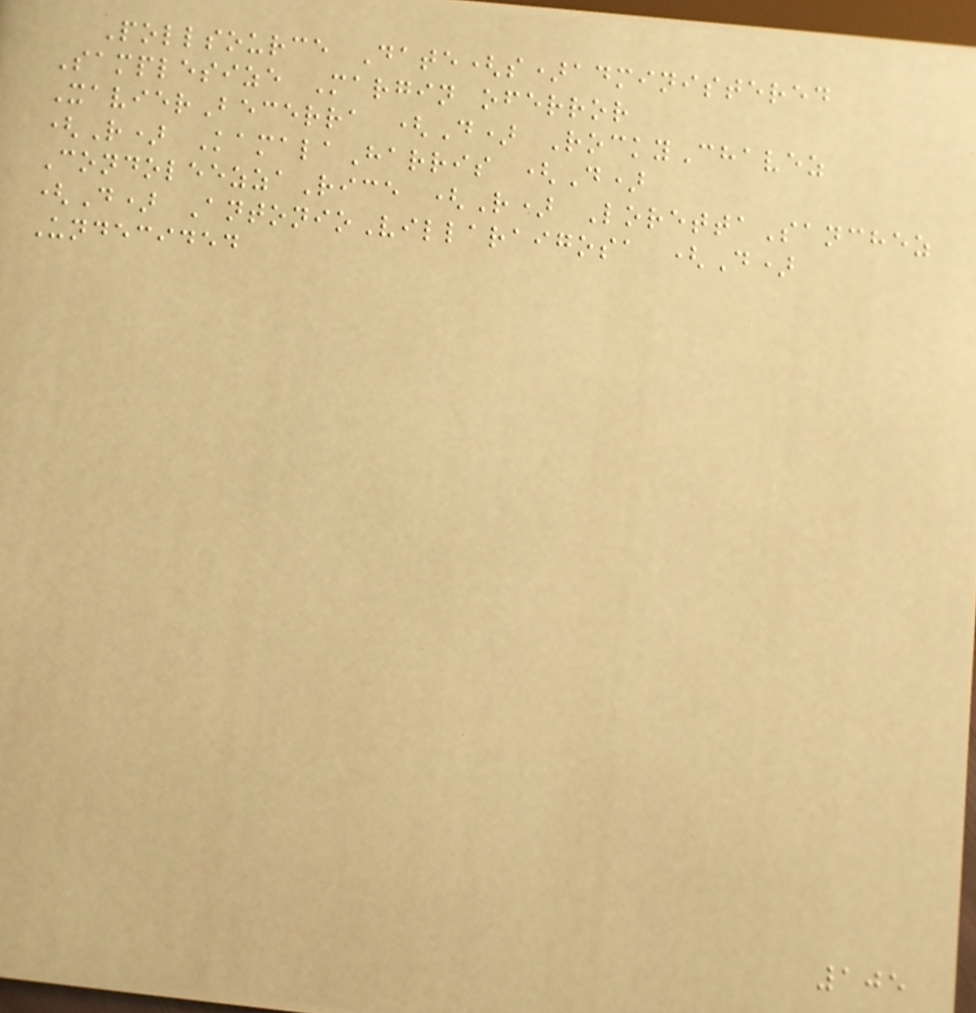Pollsource Date(s)administered
Samplesize Margin oferror
XavierBecerra (D) RockyChavez
(R) KamalaHarris (D)
CondoleezzaRice (R) LorettaSanchez
(D) AntonioVillaraigosa (D)
Undecided
105
